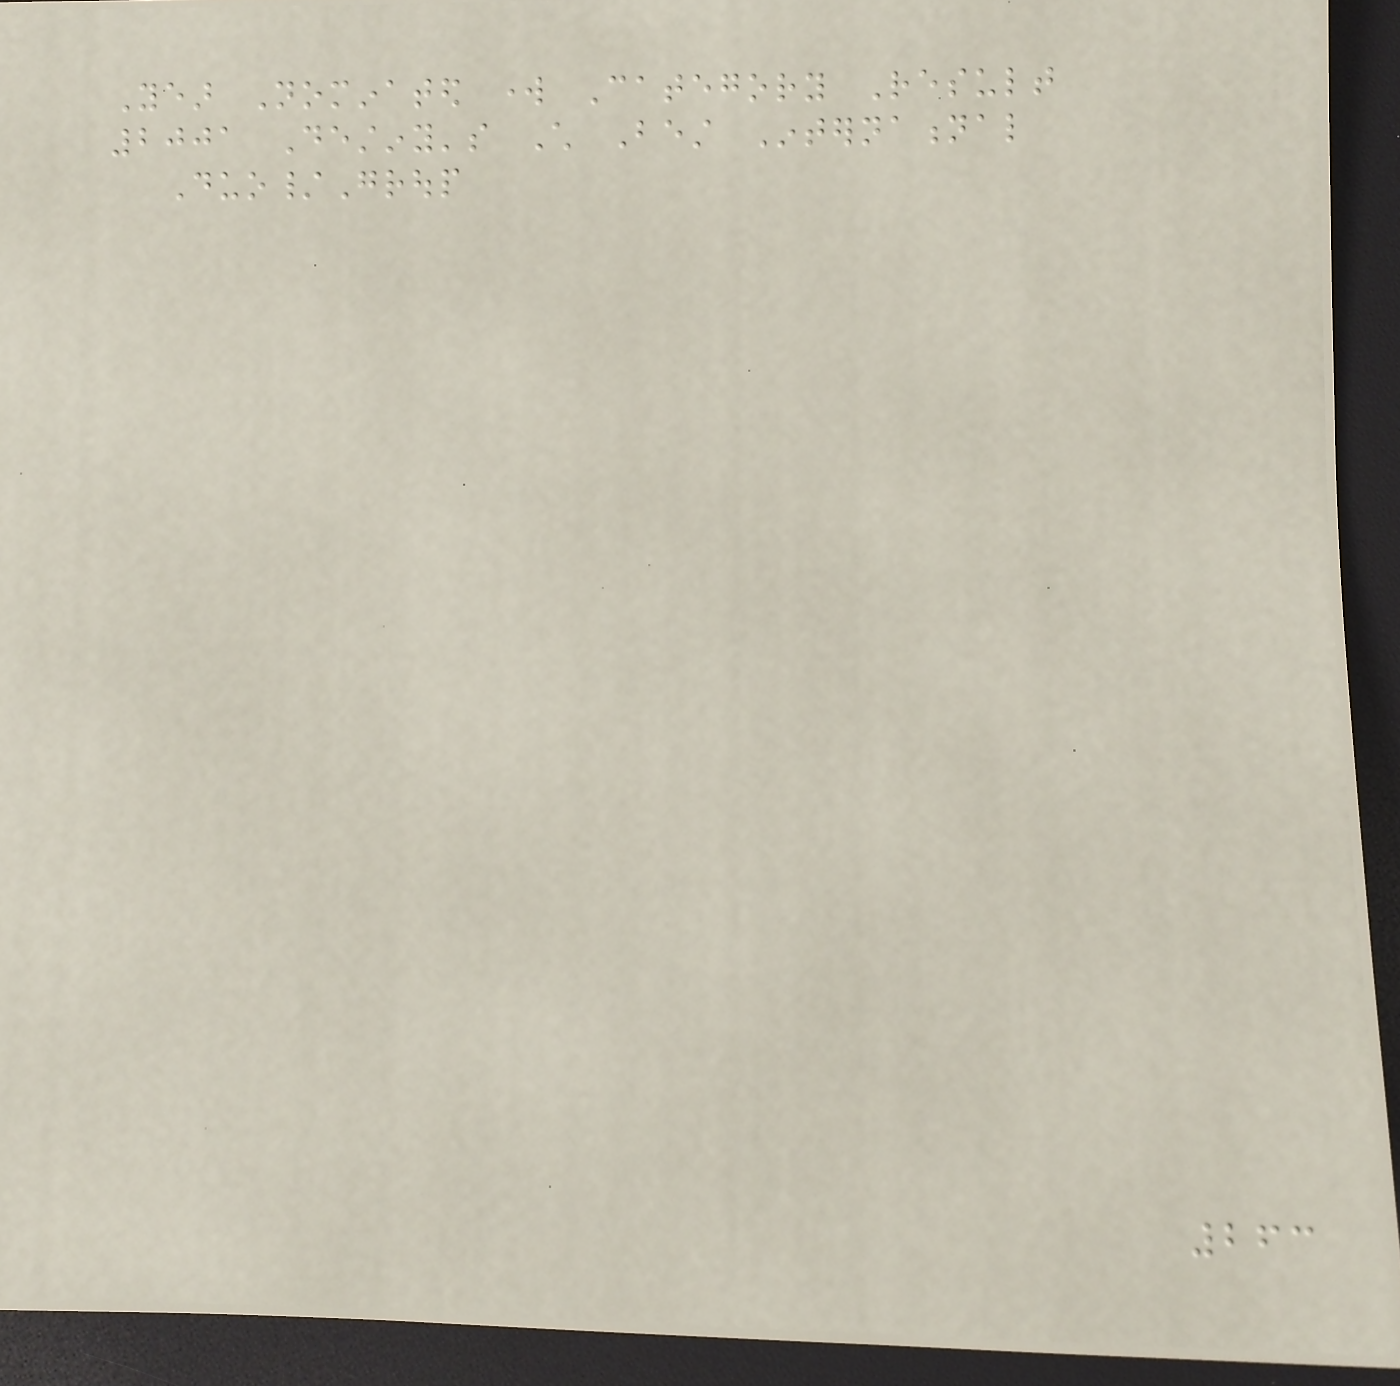Year Nominated work Category Result
2001 Destiny's Child Best International
Duo/Group
263
